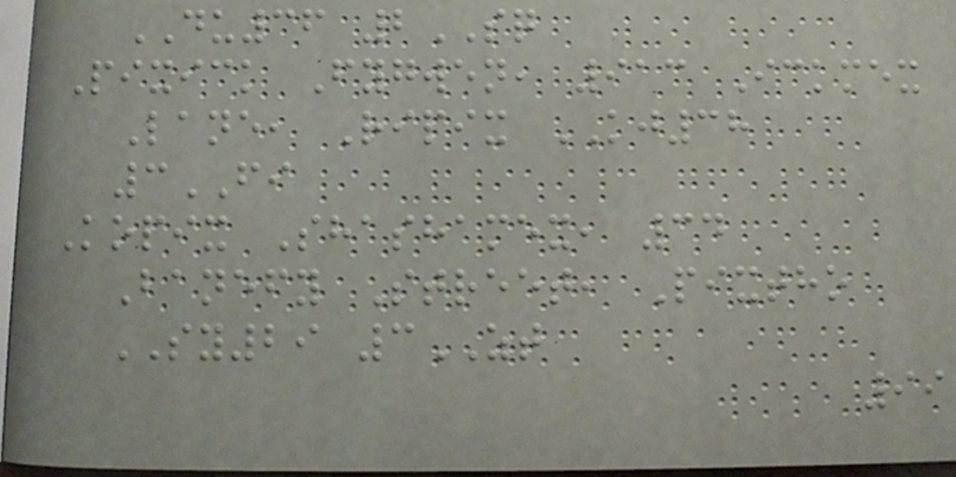DU36 2SQ
Pixick Fygwen, 913 Ickmex
Lane, Ripix KJ38
3FI
Kopix Shashamex, 34
Banefy Street, Pixtho
SY29 3ZT
99
